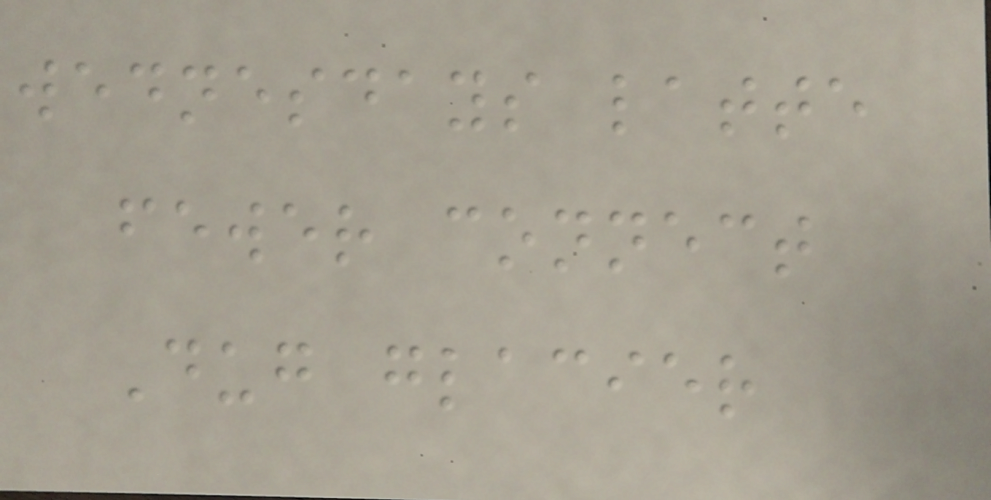wednesdays latte
fewer connect
Dug glacier
